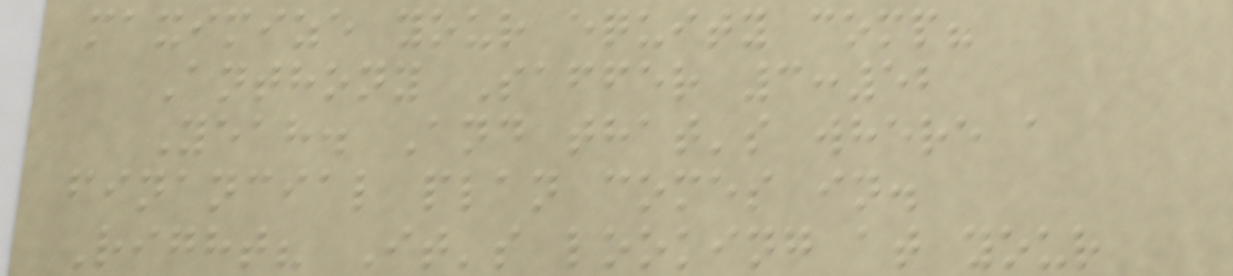maximize your equity comp?
Anthony Saffer 3:52
Yeah. And that's where a
financial plan comes in.
Right? It's looking at your
